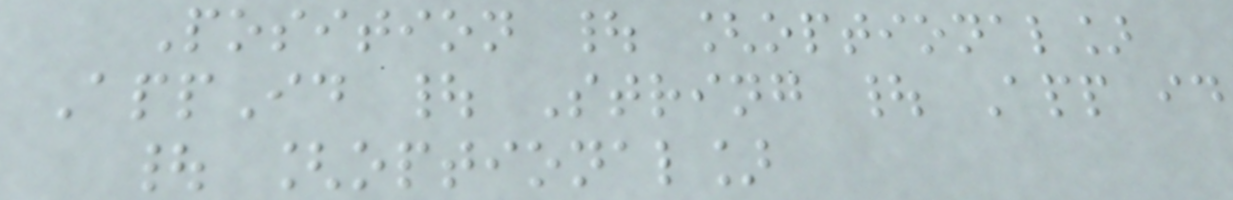Position | [optional]
AppId | String | App id
| [optional]
